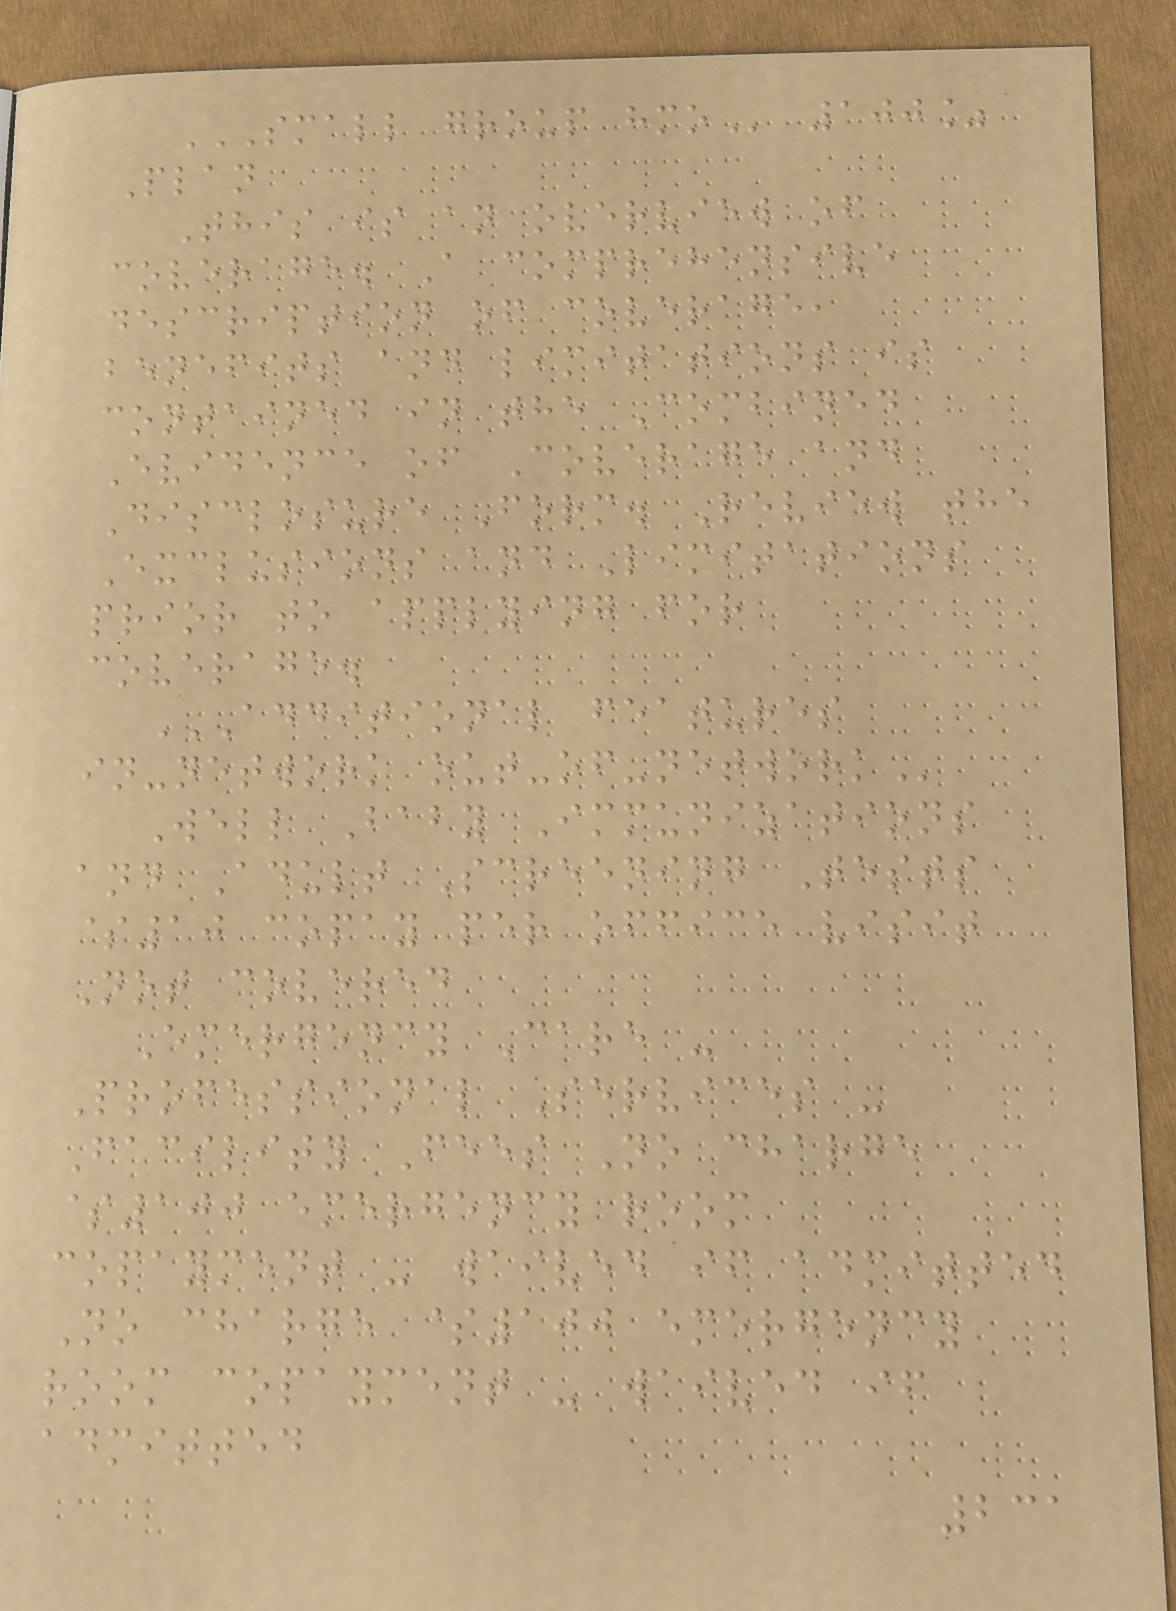SMALL GROUP HMO 100%
Plan
This is an overview of
coverage. A comprehensive
description of coverage,
benefits and limitations is
contained in the Combined
Evidence of Coverage and
Disclosure Form. Review the
Exclusions and Limitations
prior to applying for
coverage.
ADDITIONAL FEATURES
IN-NETWORK OUT-OF-NETWORK
Well Baby Immunizations
and Adult Screening Tests
$10 copay per office visit
Not covered
Emergency Care -
Professional Services -
Facility Fees No charge
$100 emergency room
copayment - waived if admitted
No charge $100 emergency
room copayment - waived if
admitted
231
